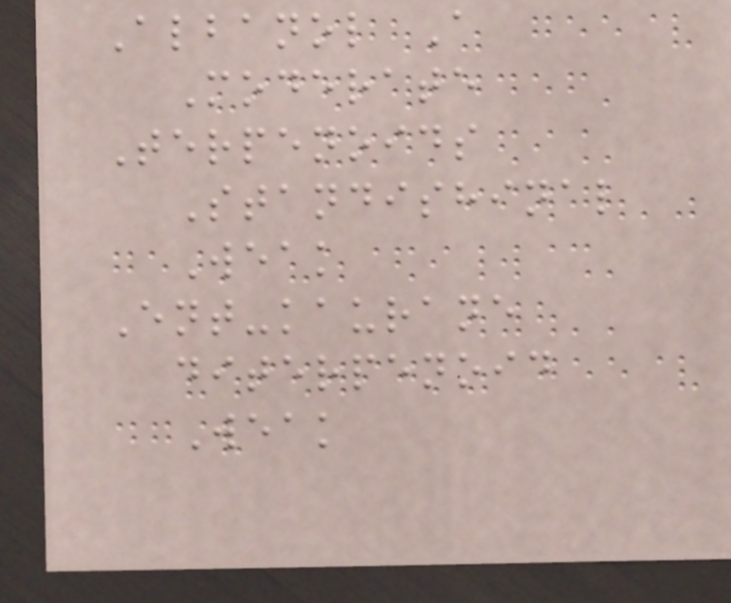Albanol A
Moderate
Terpenoids
Standishinal
Weak
Ent-kaurane
diterpenoid
Weak
